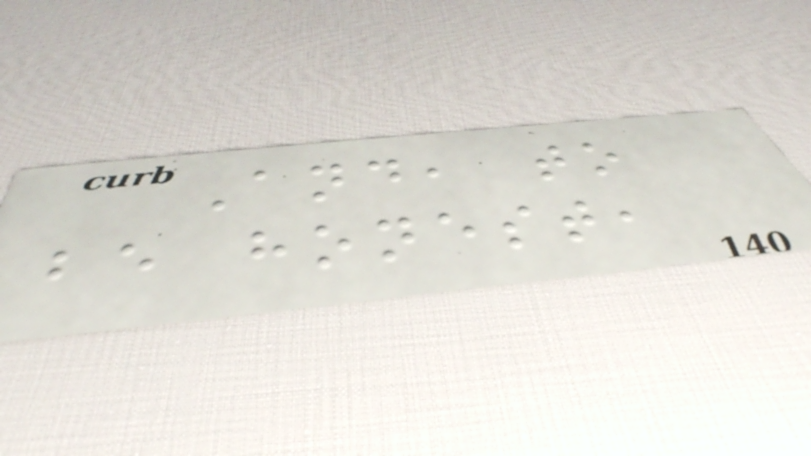And, to
be honest,
